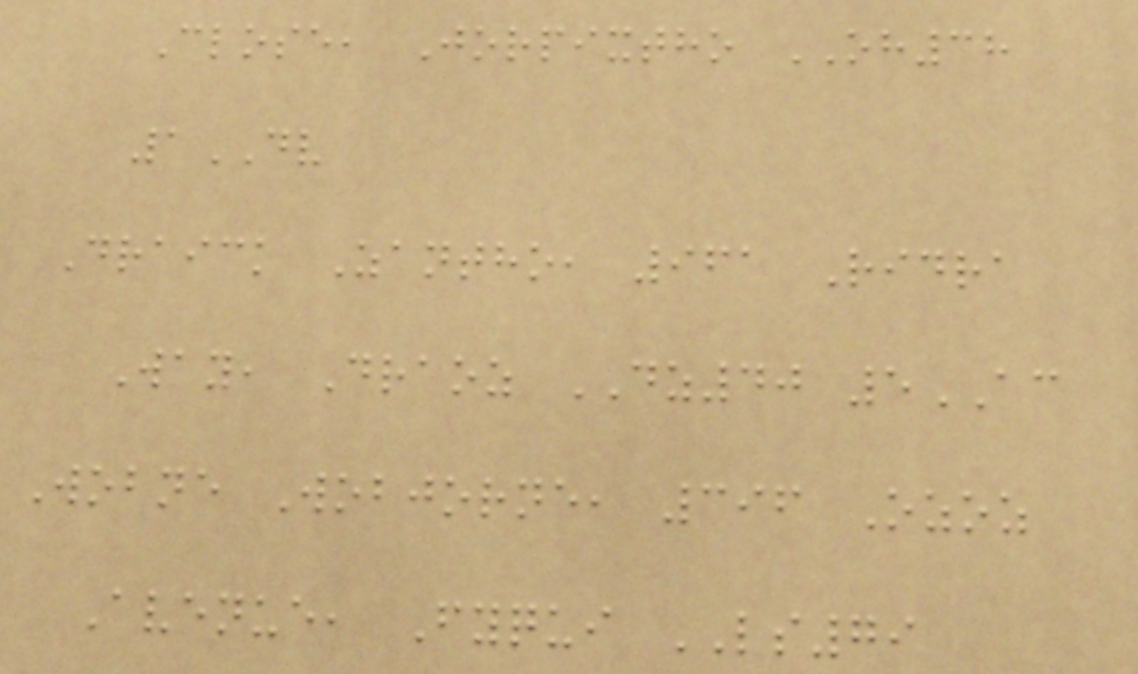Close, Jorpixtho OH38
1DV
Draick Zantho, 961 Ridra
Way, Draoz DZ40 5AC
Wobne Wobjorne, 396 Ozoz
Avenue, Fyqui LS79
